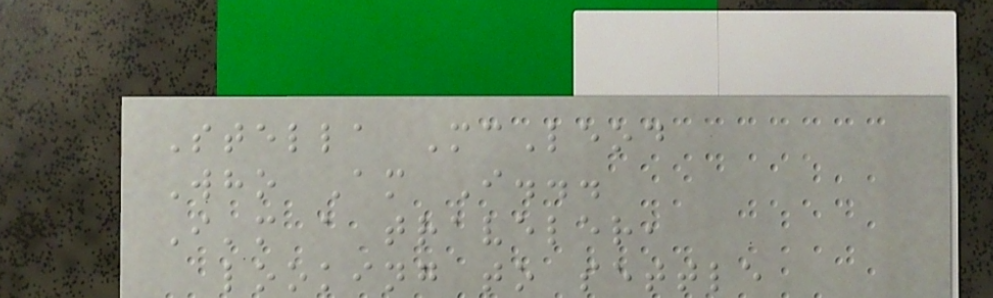Stella McLeod
Who Am I...
I'm a traveler,
looking to settle
